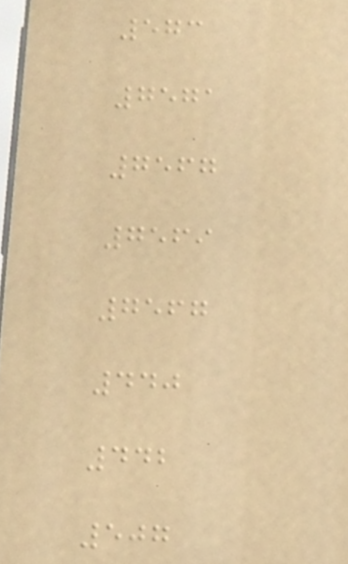573
7571
7567
7569
7567
440
442
507
